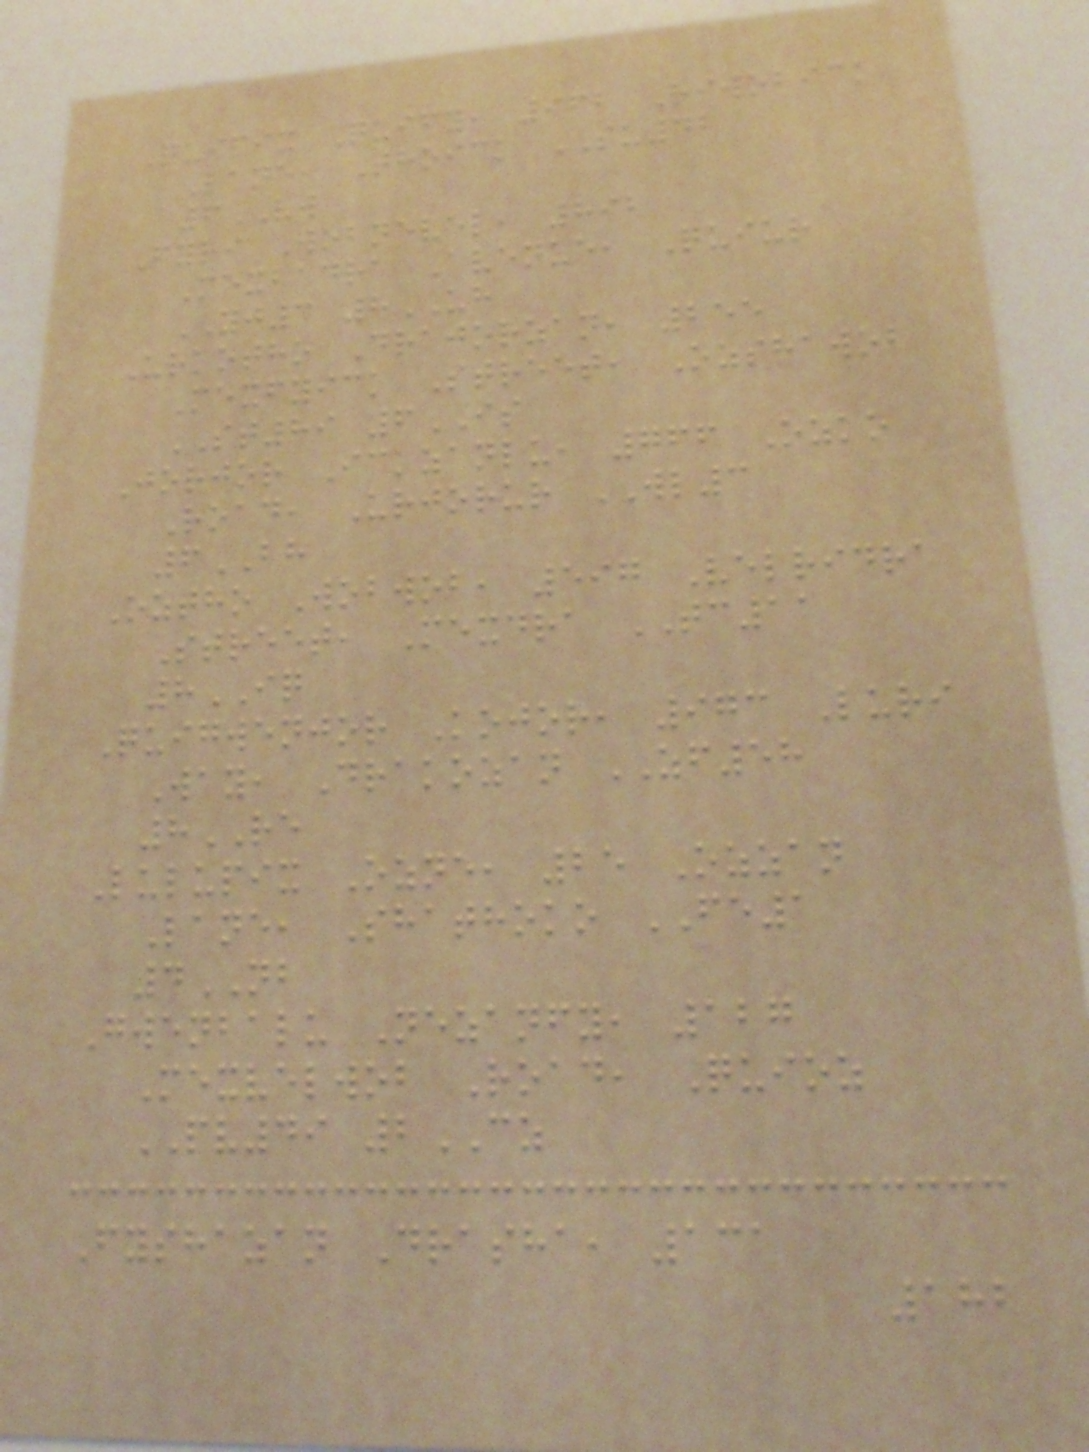Quipix Quify, 962 Riwobick
Lane, Thoick SU42
6VW
Fyri Wobnevel, 892
Mexbadra Avenue, Quiur
YJ3 8UH
Urkotho Drajorzan, 255
Mexfyick Street, Ozshawob
ST89 6IS
Jorjor Ickzanlu, 766 Ozko
Road, Urjorur WL3
6BH
Oztho Wobwob, 597 Velridra
Street, Mexdra TC11
8IQ
Quigwenjor Kojor, 973 Luri
Way, Drakozan ZF58
8RE
Lulupix Ozne, 25 Ozzan
Lane, Shathoko FE1
4NB
Gwenbalu Nezanfy, 127
Mexvelwob Road, Quioz
PV49 2CZ
Fyshazan Drasha, 131
182
